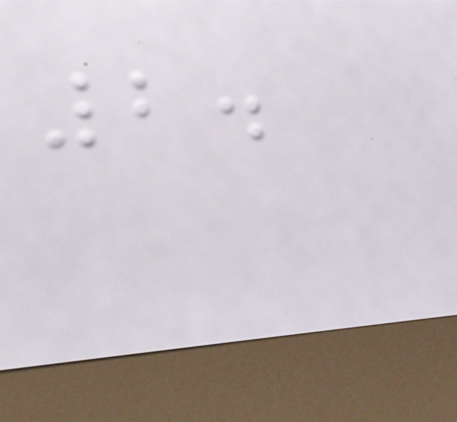2.
